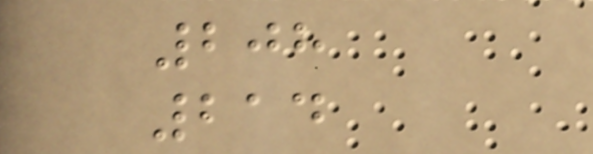208
214
